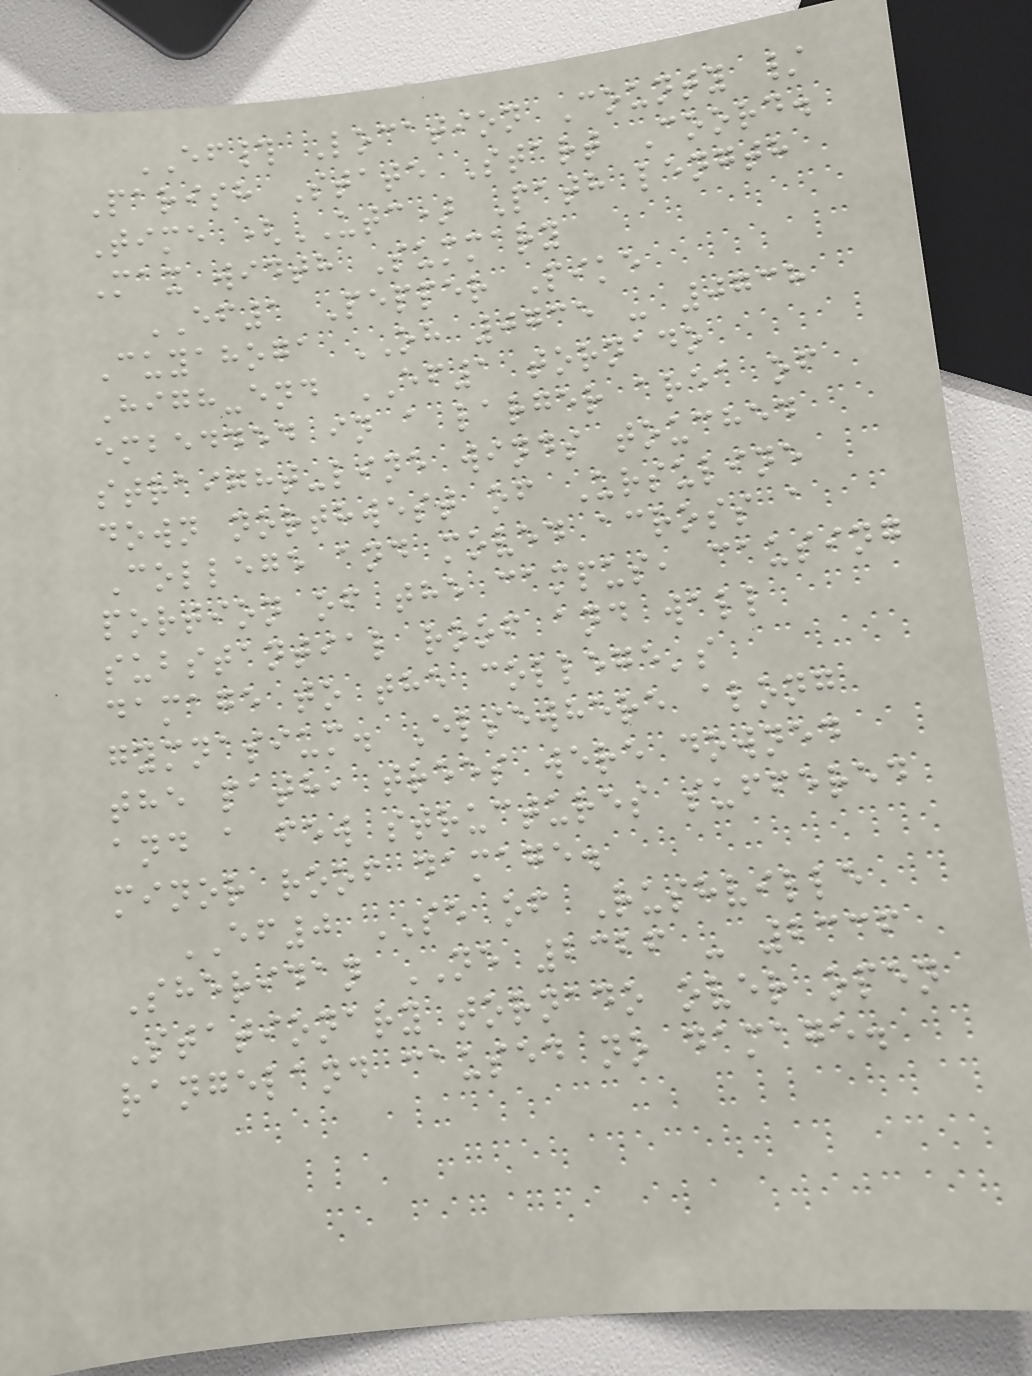EF# Location County /
Parish State Start Coord.
Time (UTC) Path length
Max width Summary
EF1 Pepper Pike
Cuyahoga OH 0735 - 0738
High-end EF1 tornado
embedded in a larger area of
straight-line winds touched
down northwest of Ursuline
College and moved across a
portion of the campus, causing
substantial roof and wall
damage to the college's
gymnasium. Elsewhere along
the path, trees were downed
and a few structures suffered
minor roof damage.
EF0 SE of Rushville
Sheridan NE 2326 - 2336
Stationary tornado over open
rangeland caused no damage.
